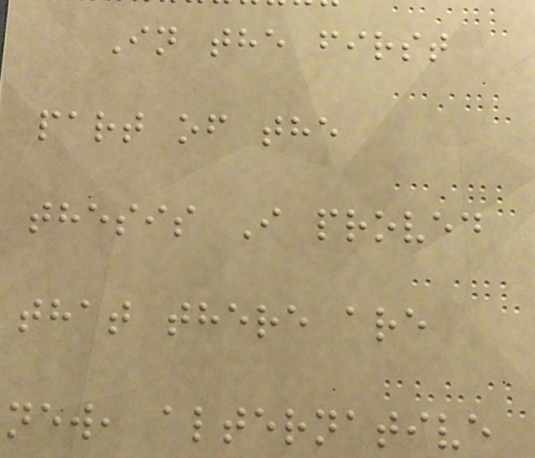In the first
part of the
thesis I proved
that there are
new, alternative
